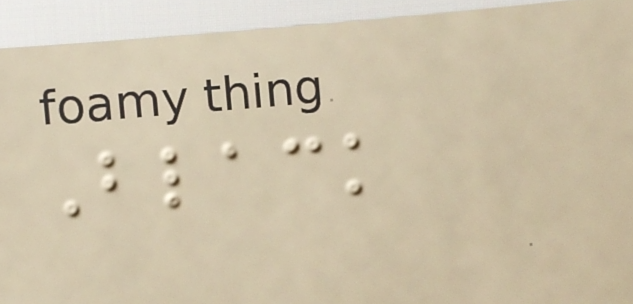Black
